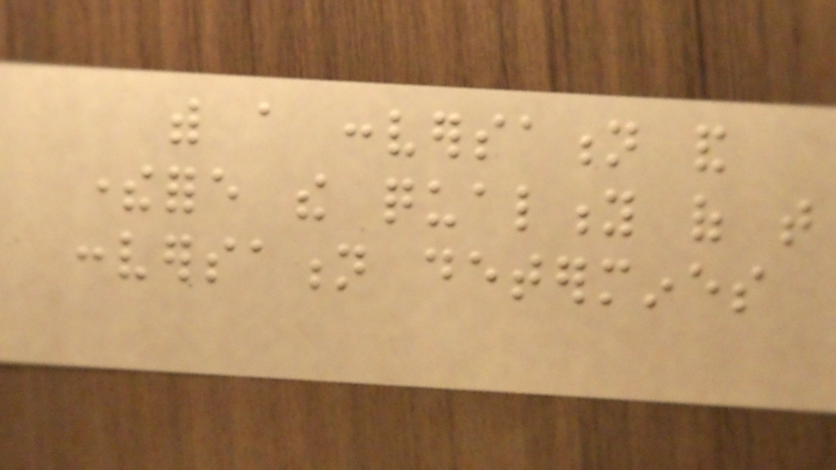with a conversation and
therefore the quality of that
conversation determines
